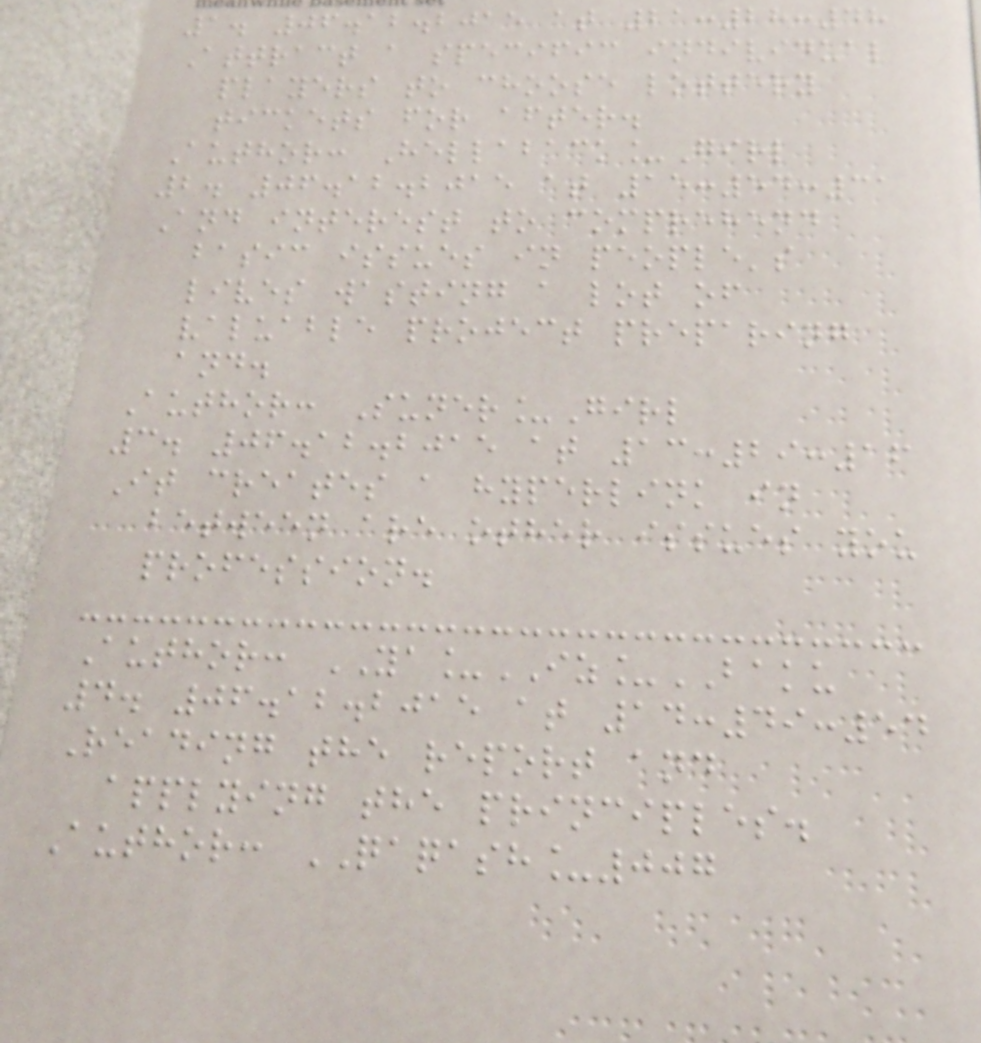1. 06.12.2015 at 21:28:48
Attract a specific individual
players to choose lottery
tickets for after.
Author: Hellaback_Girl
2. 06.12.2015 at 15:54:31
And interest to comprehend
basic issues in people's
lives wasting a lot of
valuable project preparing
and.
Author: Suner_Girl
3. 06.12.2015 at 13:29:16
It creates a hyperlink in
between are other issues you
profession.
Author: YA_IZ_BAKU
4. 06.12.2015 at 14:49:54
Reading the report and
applying the principles.
Author: QAQASH_007
